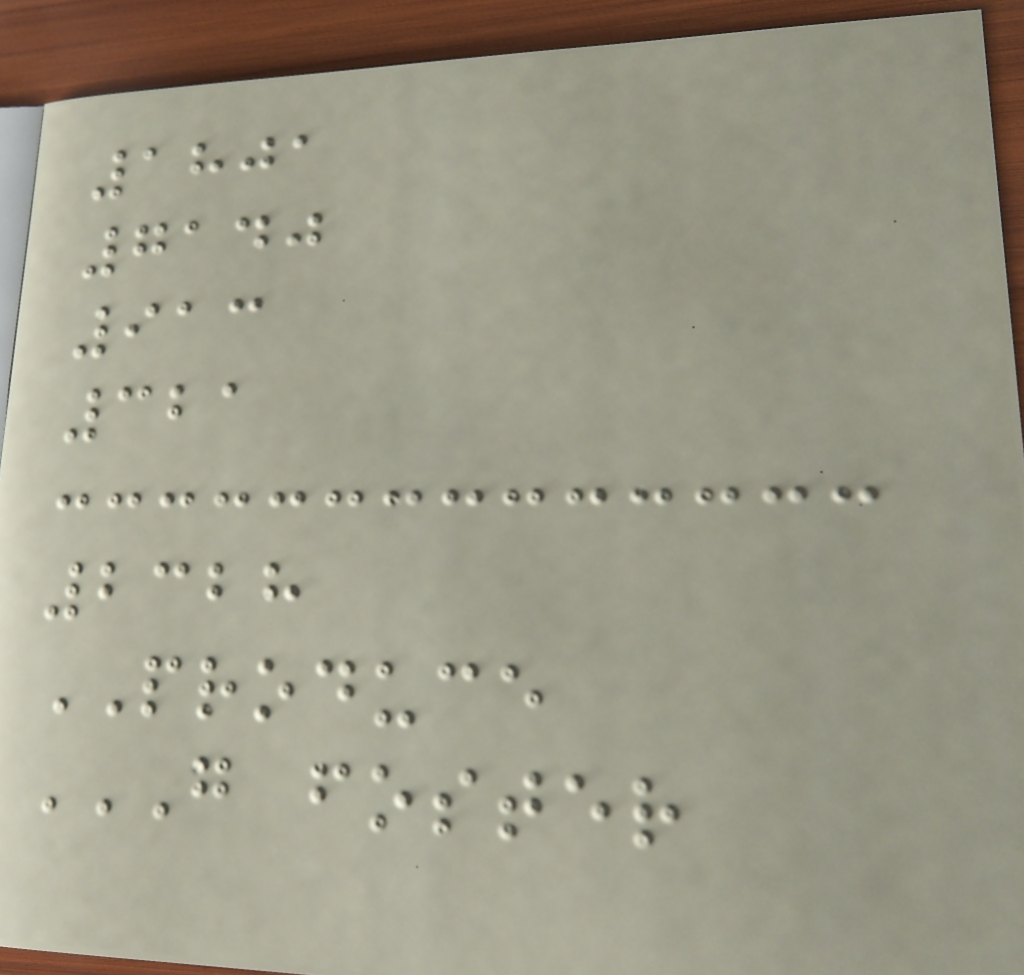1801
7140
913
321
2328
PRODUCE
G FOSTER
